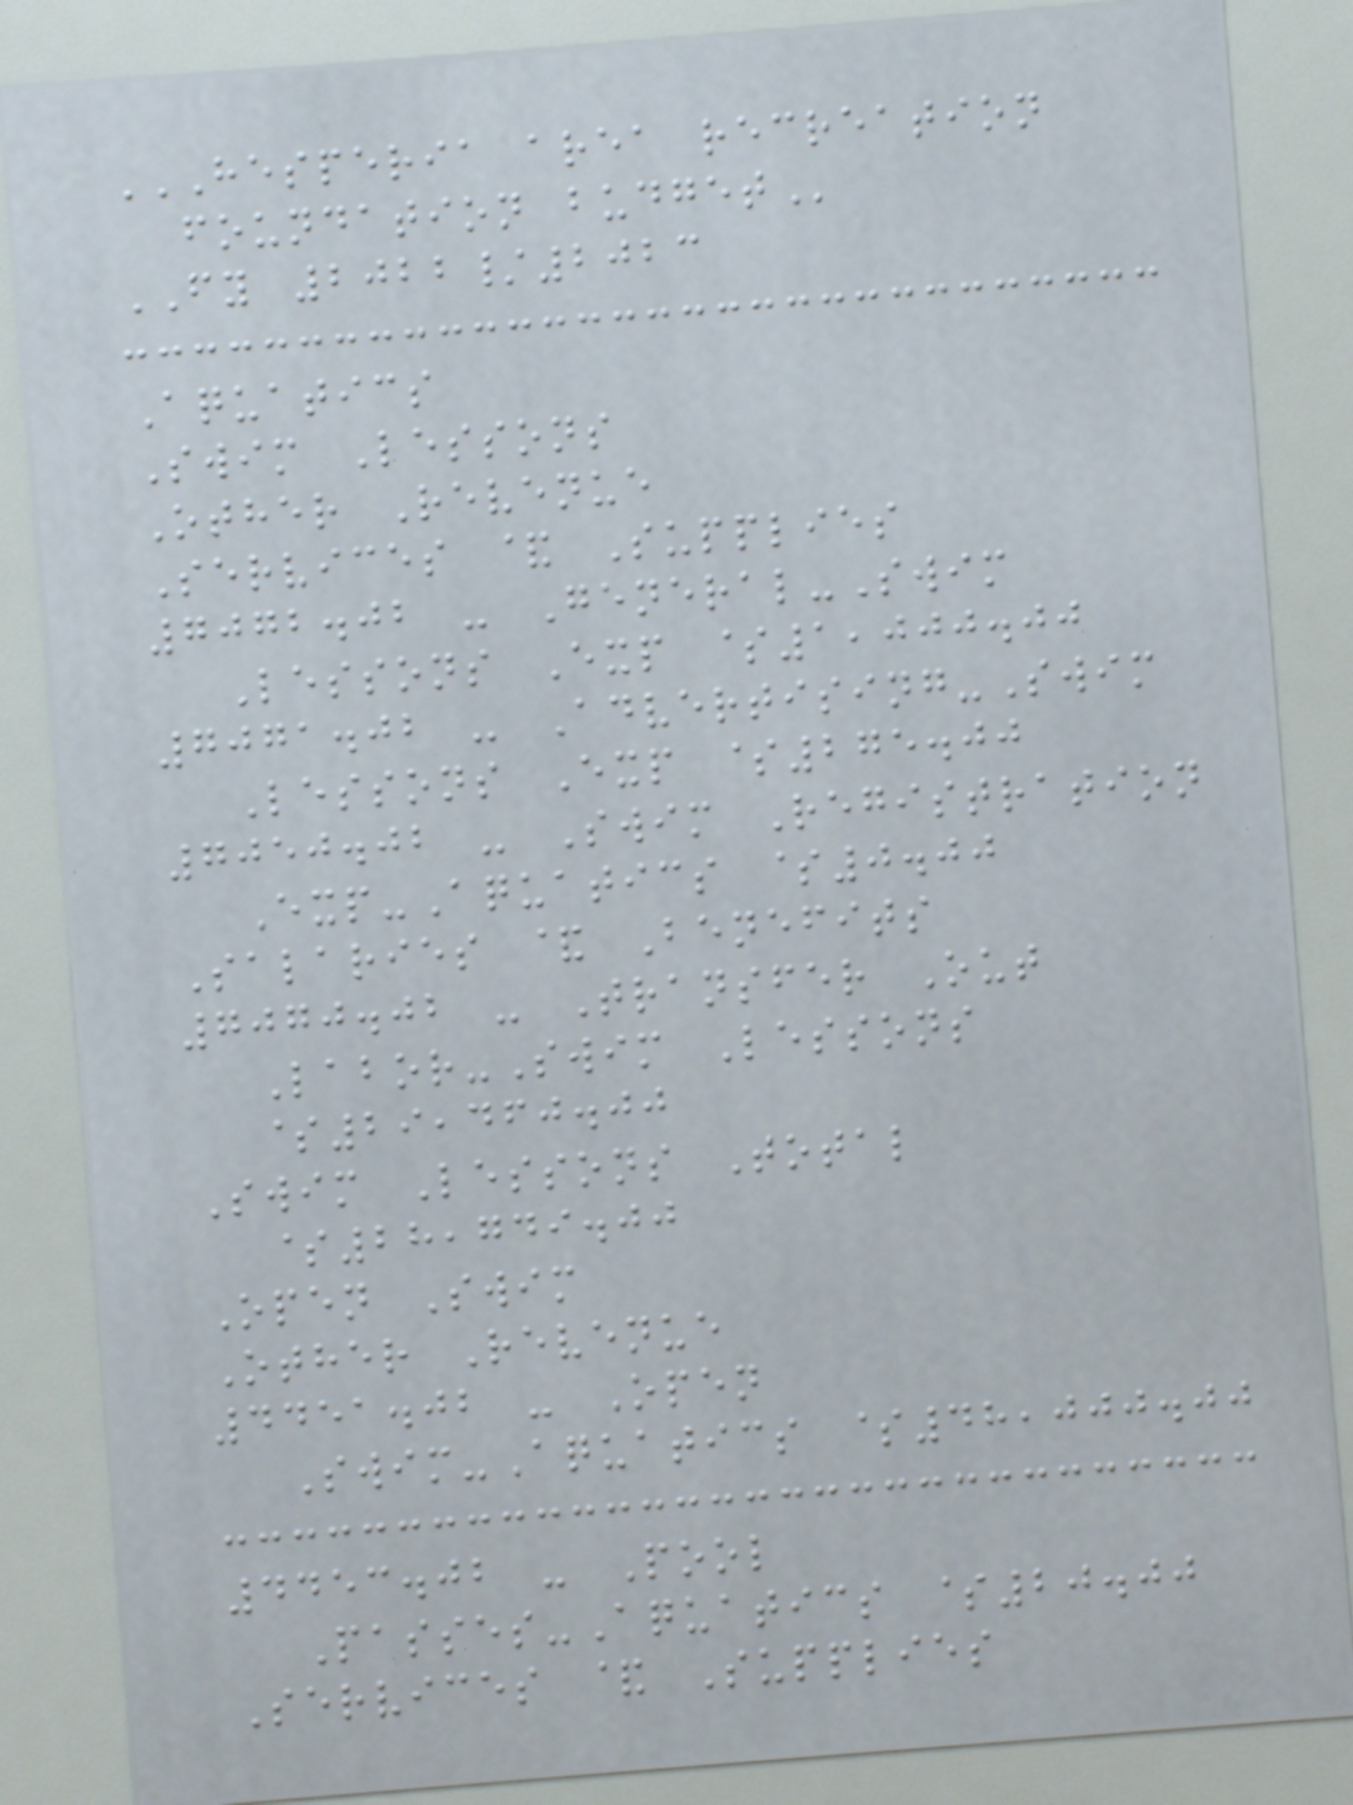HESPERIA AREA RECREATION
FOUNDATION BUDGET
FY 2022/2023
Aquatics
Swim Lessons
Other Revenue
Services & Supplies
7072.02 - General-Swim
Lessons Exp $1,000.00
7071.02 - Advertising-Swim
Lessons Exp $275.00
7050.02 - Swim Registration
Exp-Aquatics $0.00
Salaries & Benefits
7070.02 - Transfer Out
Labor-Swim Lessons
$29,460.00
Swim Lessons Total
$28,749.00
Open Swim
Other Revenue
4451.02 - Open
Swim-Aquatics $48,000.00
4453.02 - Pool
Passes-Aquatics $20.00
Services & Supplies
